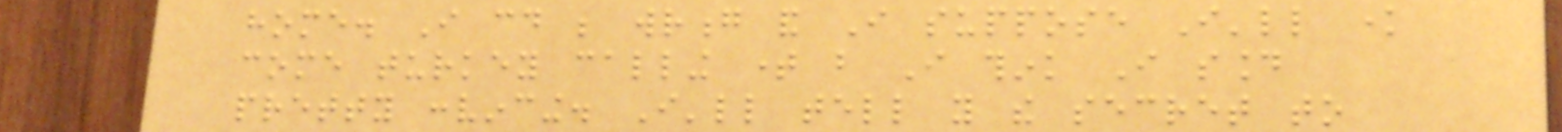home. I could be wrong and I suppose I'll know
come turkey calling time but I think I sound
pretty convincing. I'll tell you the secret to
